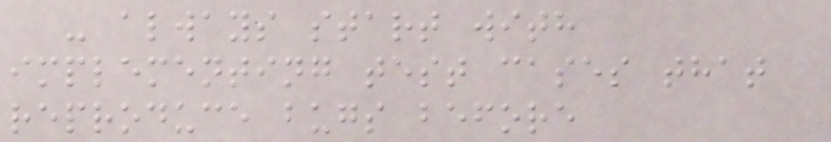- always start with
implementing test cases that
reproduce bugs before
